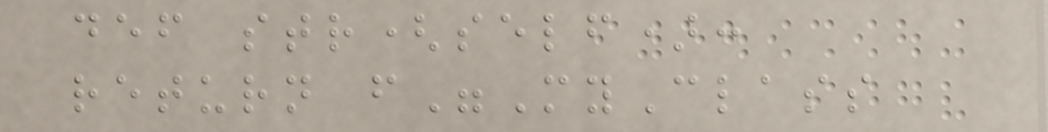def str(self):
return f"MyClass
